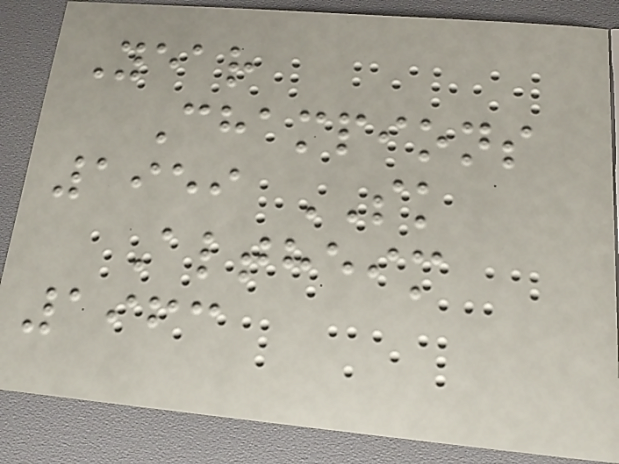Year
Champions
1959 SK
Altheim
1963
